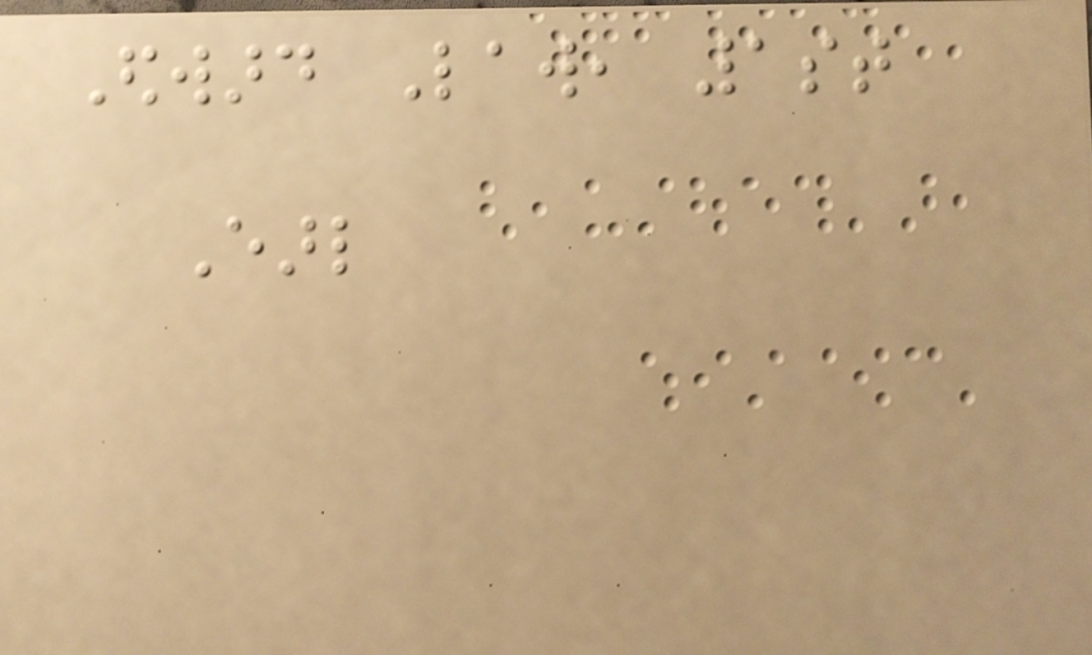Edward Law, 1st
Earl
